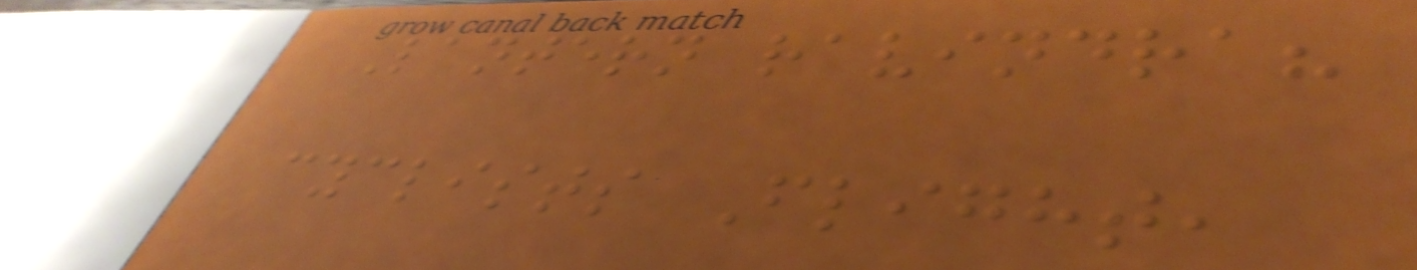Lantern ravindra?
cyclists Flight,
